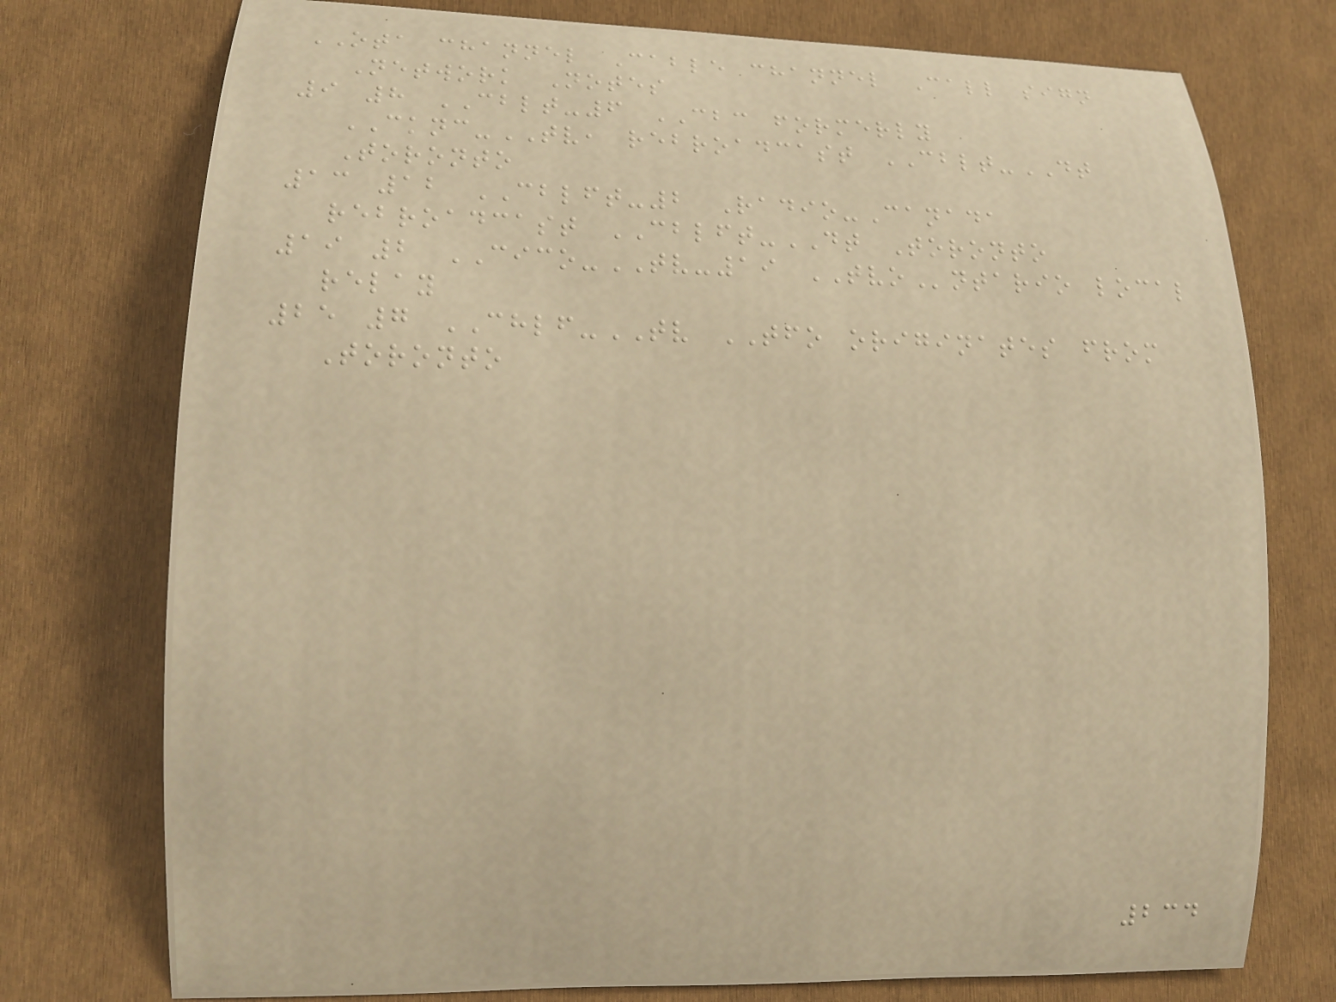OTA channel Cable channel Call sign
Network Notes
9 8 CBLT-6 CBC formerly
CKNC-TV, rebroadcast CBLT-DT
Toronto
13 12 CBLFT-2 Radio-Canada
rebroadcast CBLFT-DT Toronto
19 2 CICO-TV-19 TVOntario local
relay
25 7 CHLF-TV TFO originates from
Toronto
234
